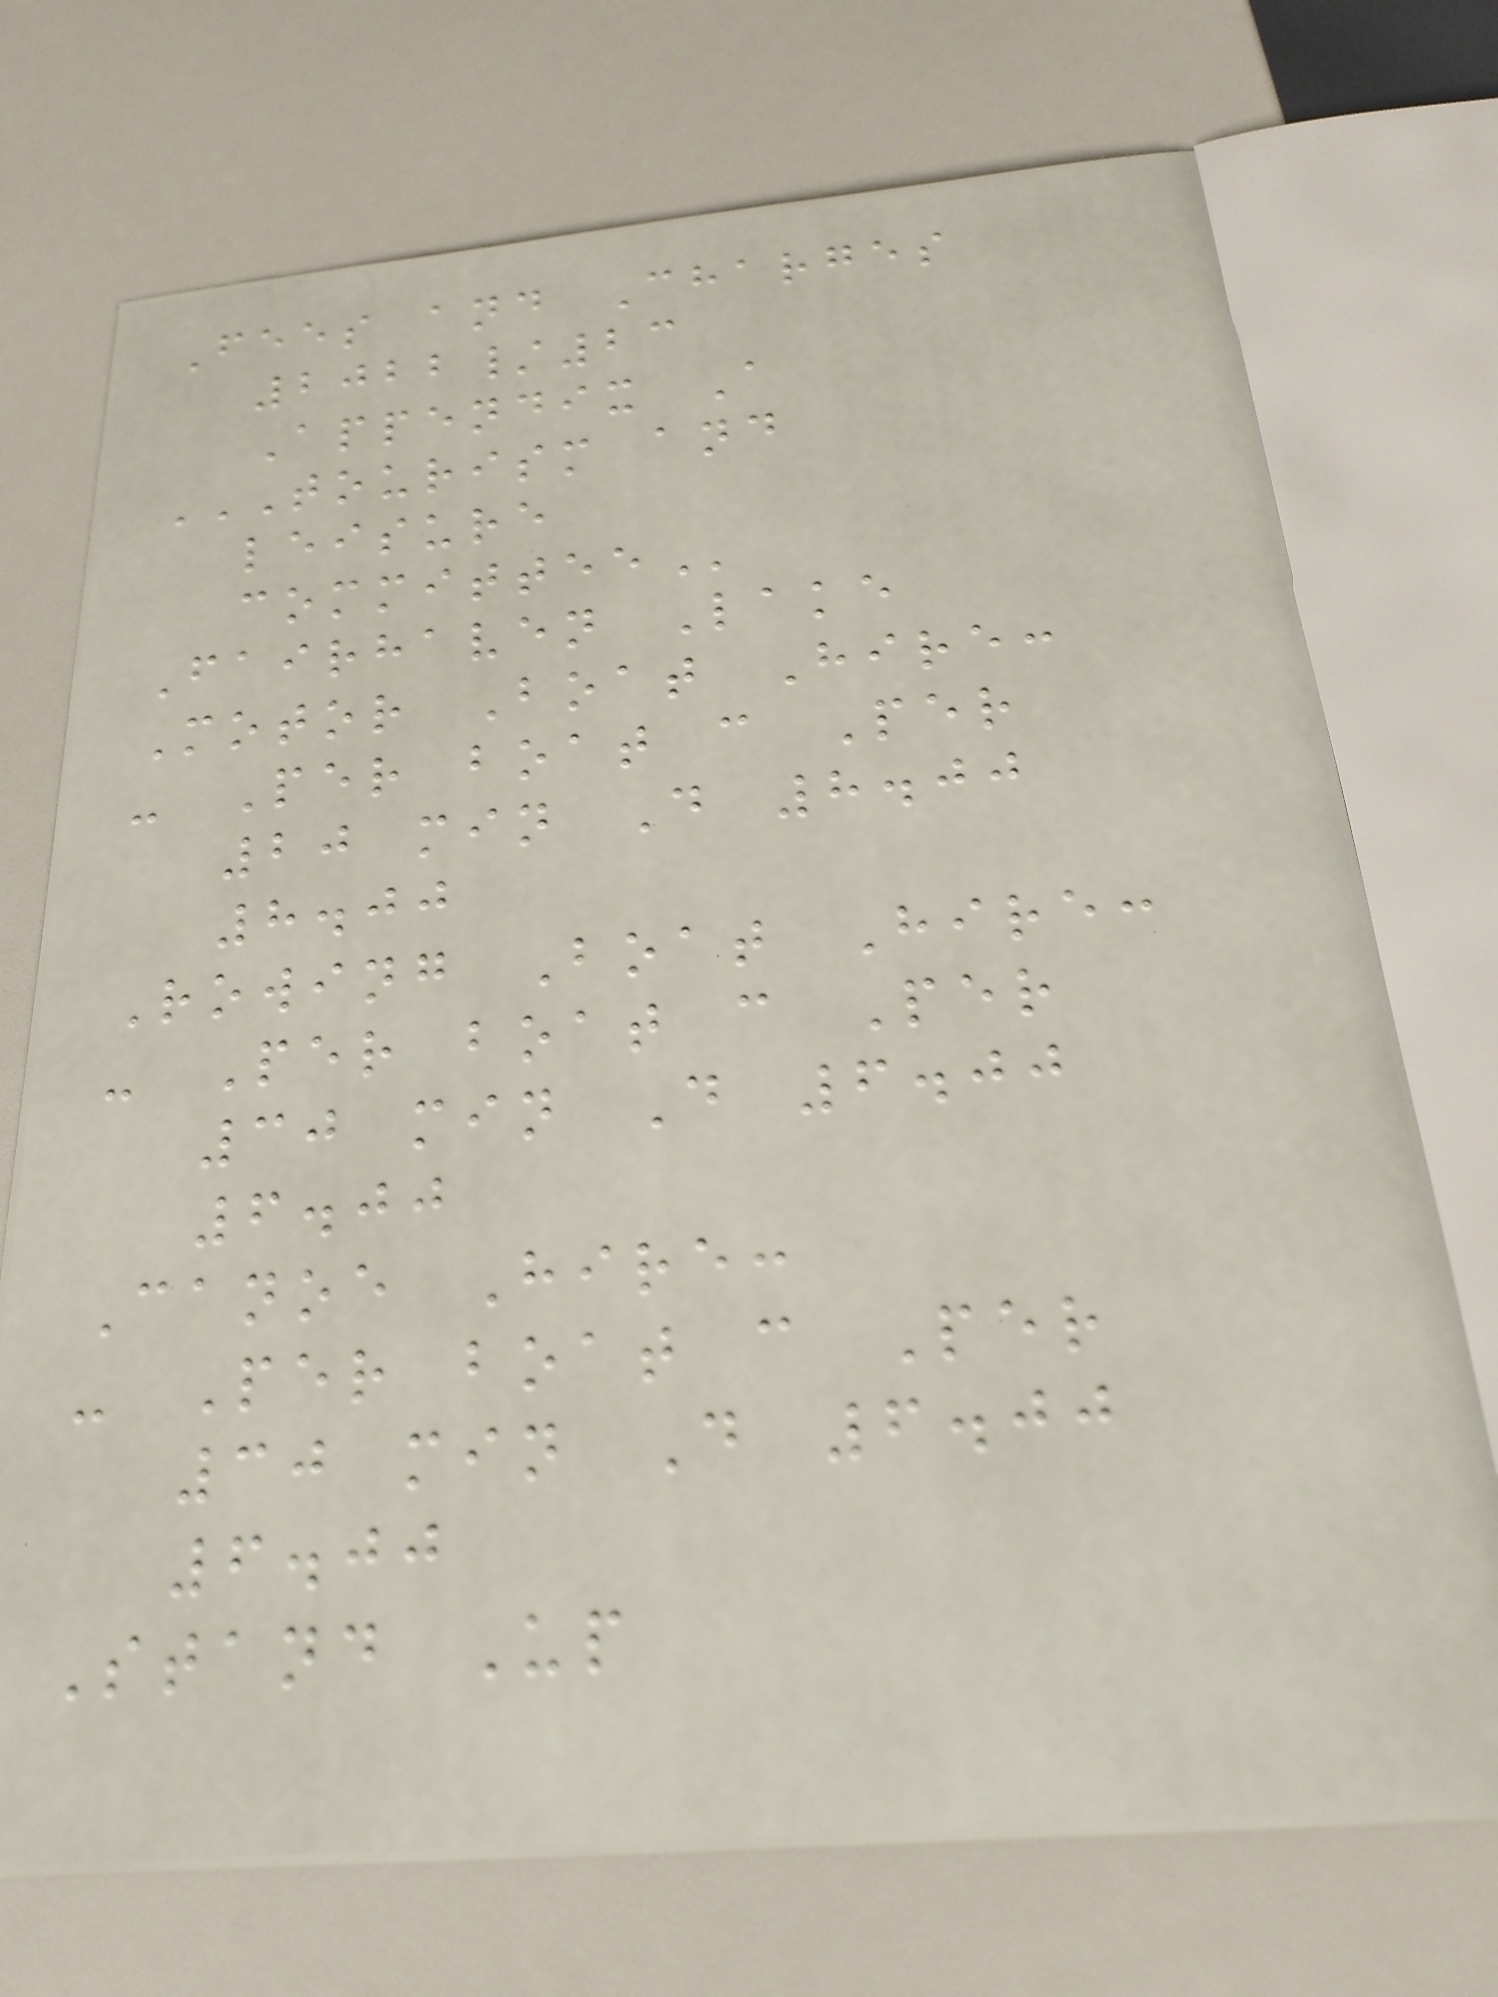Fees and Charges
2022/23
Appendix A
TOURISM AND
LEISURE
COMMITTEE
Fairhaven Lake
Motor Boat Hire:
- Per boat c Per
20 min D 8.00
8.00
Rowing Boat Hire:
- Per boat c Per
30 min D 6.00
6.00
Canoe Hire:
- Per boat c Per
30 min D 6.00
6.00
Stand Up
